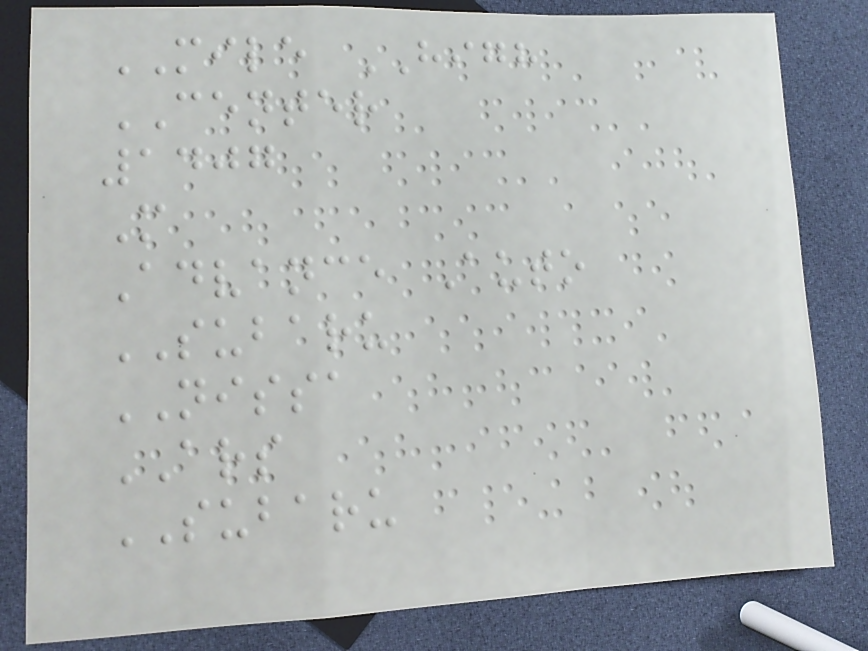MILE HIGH
CENTER
1407
M
Advance Auto
SUBARU
NISSA
ARS
SUBARU
